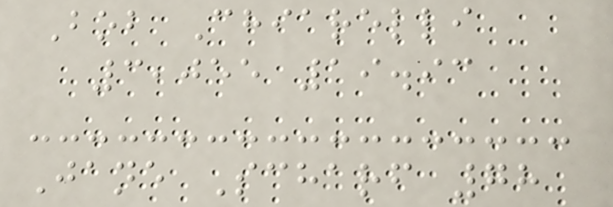Bob Chiarelli
3,055 19.93
Jane Scharf 78
